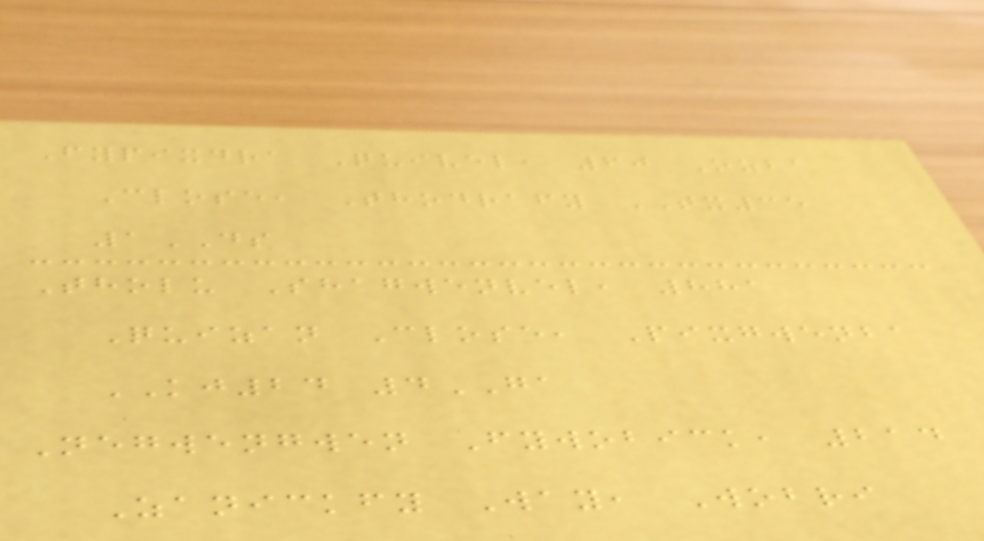Fypixdra Quivel, 60 Ozba
Close, Thodrafy TX35
1DS
Tholu Shagwenvel, 881
Quizan Close, Pixgwenba
KJ24 4GA
Negwengwen Fywobick, 214
Zanickfy Way, Wobri
